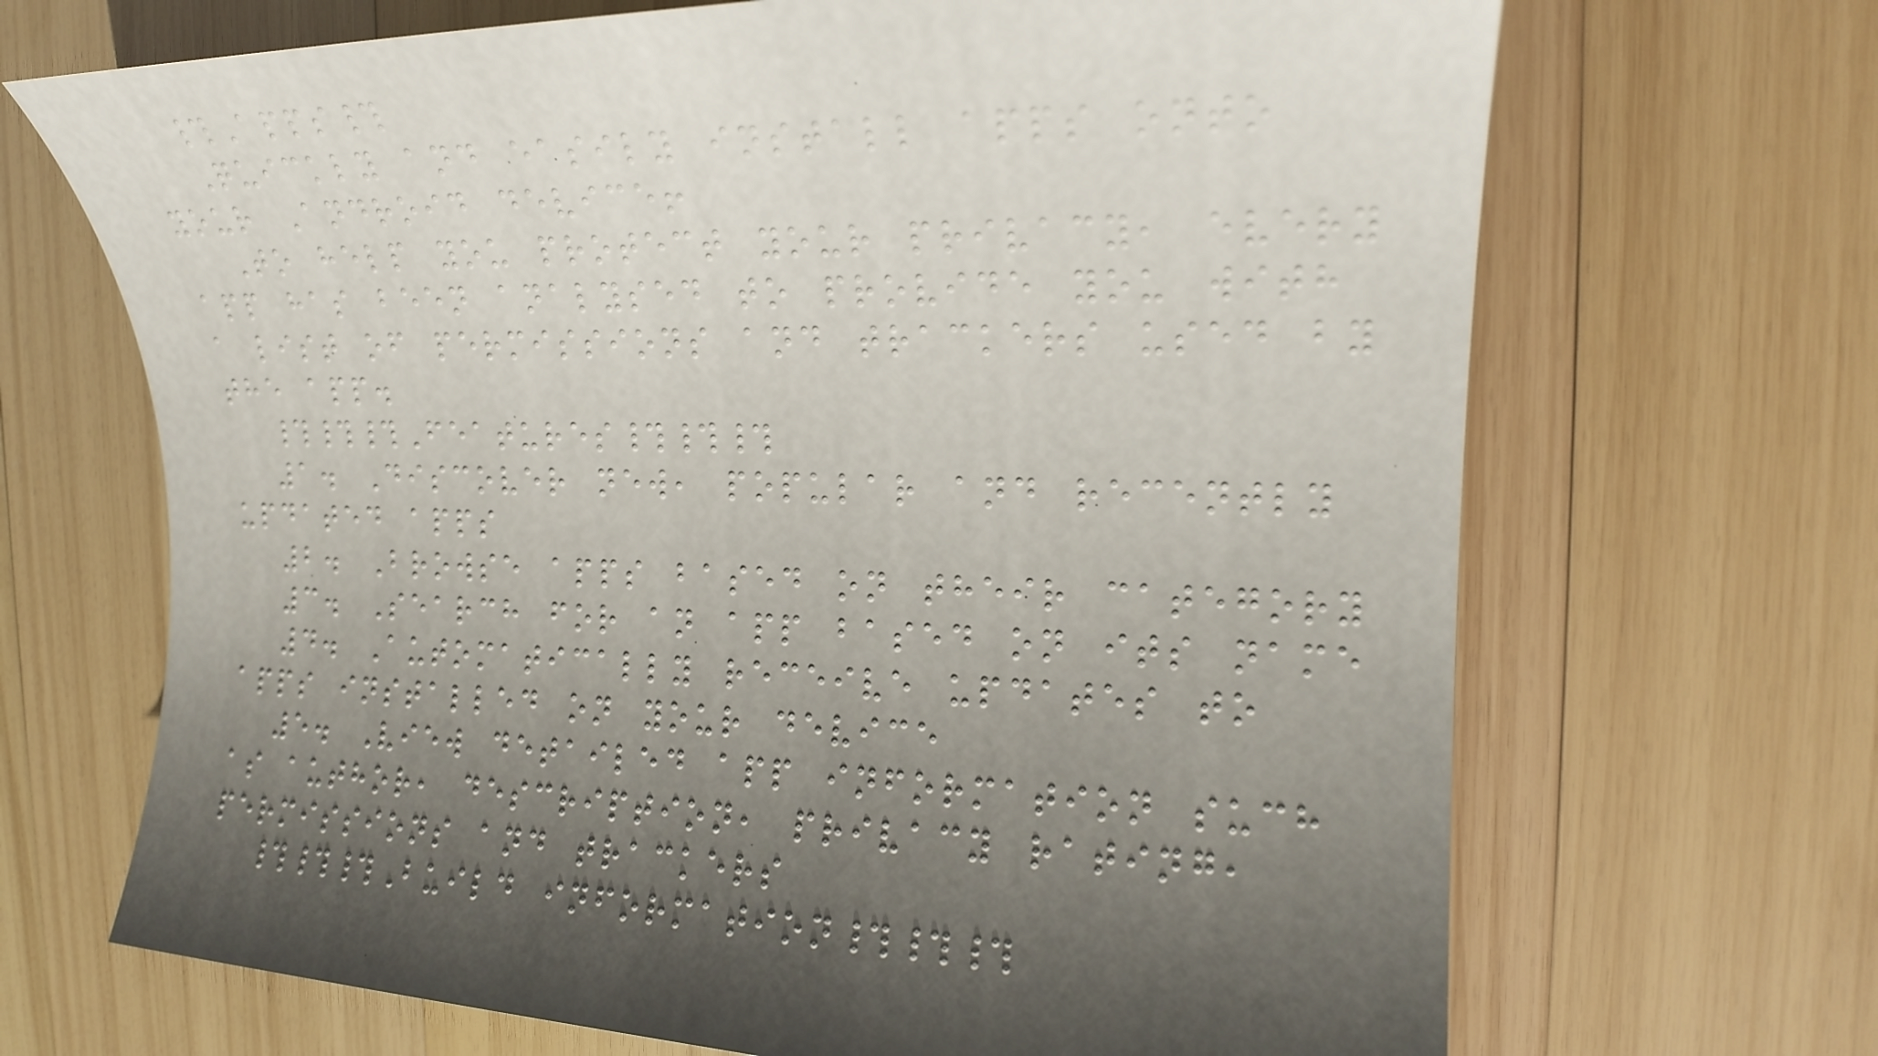#Apps#
Quickly and easily install apps onto
your Android device!
To help you protect your privacy, every
app has been analysed to provide you with
a list of permissions and trackers used by
the app.
###Features###
1. Discover new, popular and recently
updated apps
2. Browse apps based on their category
3. Search for an app based on its name
4. Automatically receive updates to
apps installed on your device
5. View detailed app information such
as author, description, privacy rating,
permissions and trackers
###Build information###
